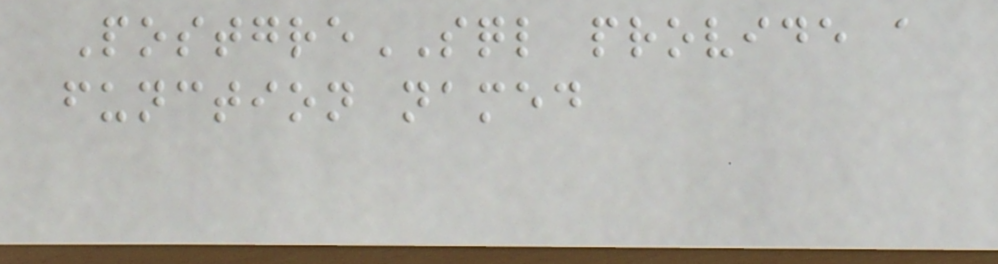PostgreSQL provide a
function named
